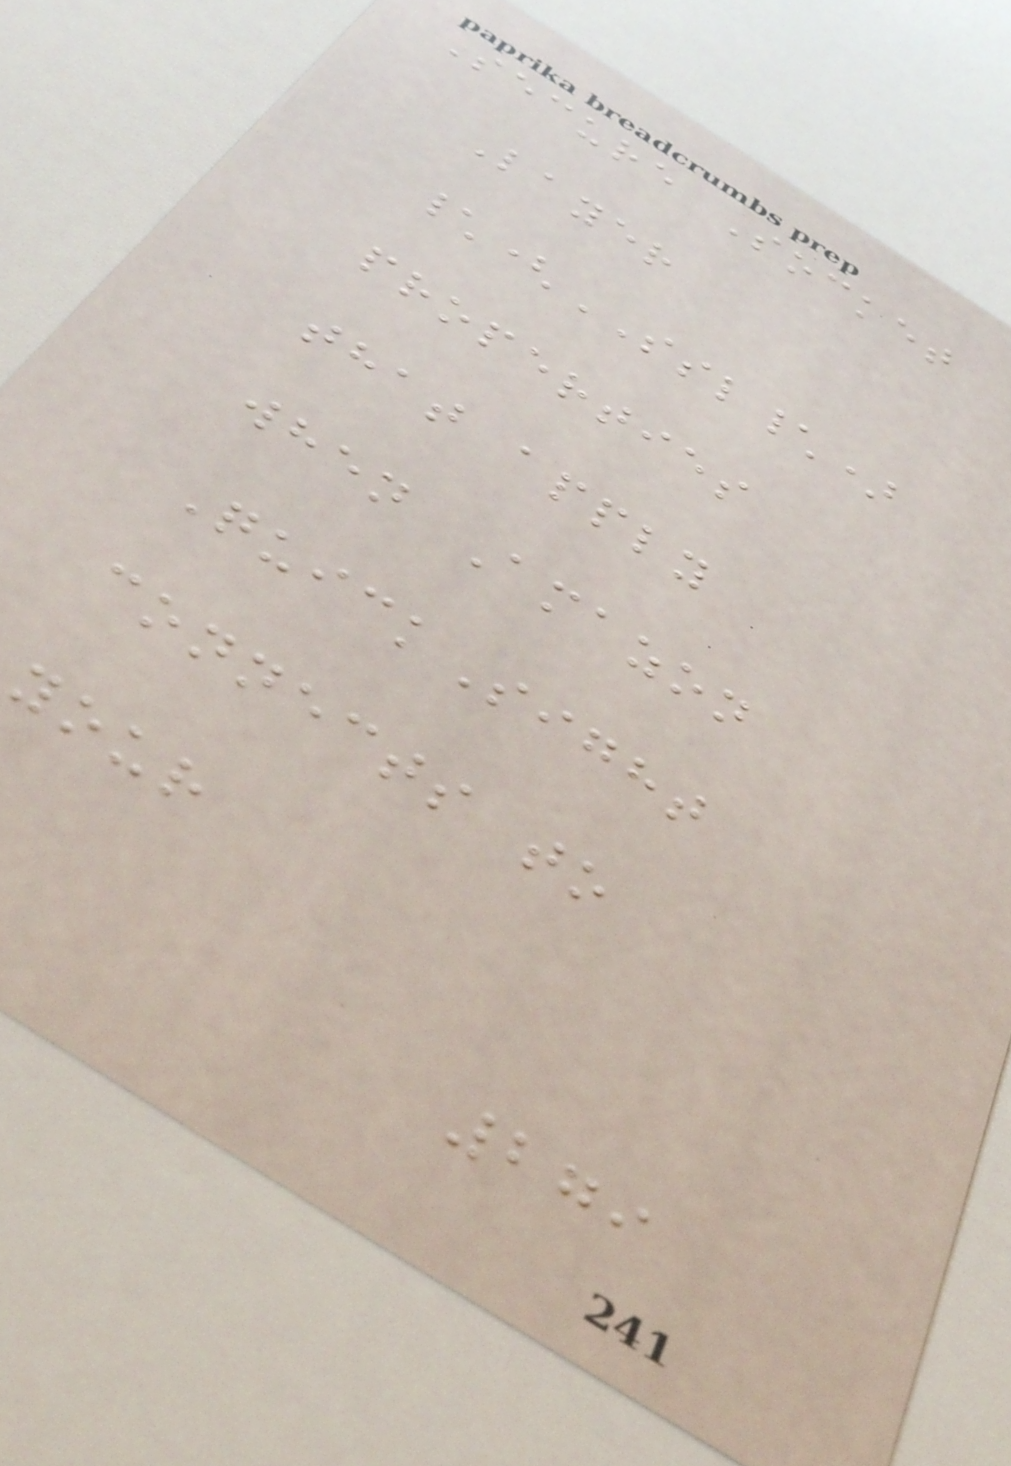Secure Socket
Layer
\(SSL\)
properties
that apply
when Amazon
QuickSight
connects to
your
279
